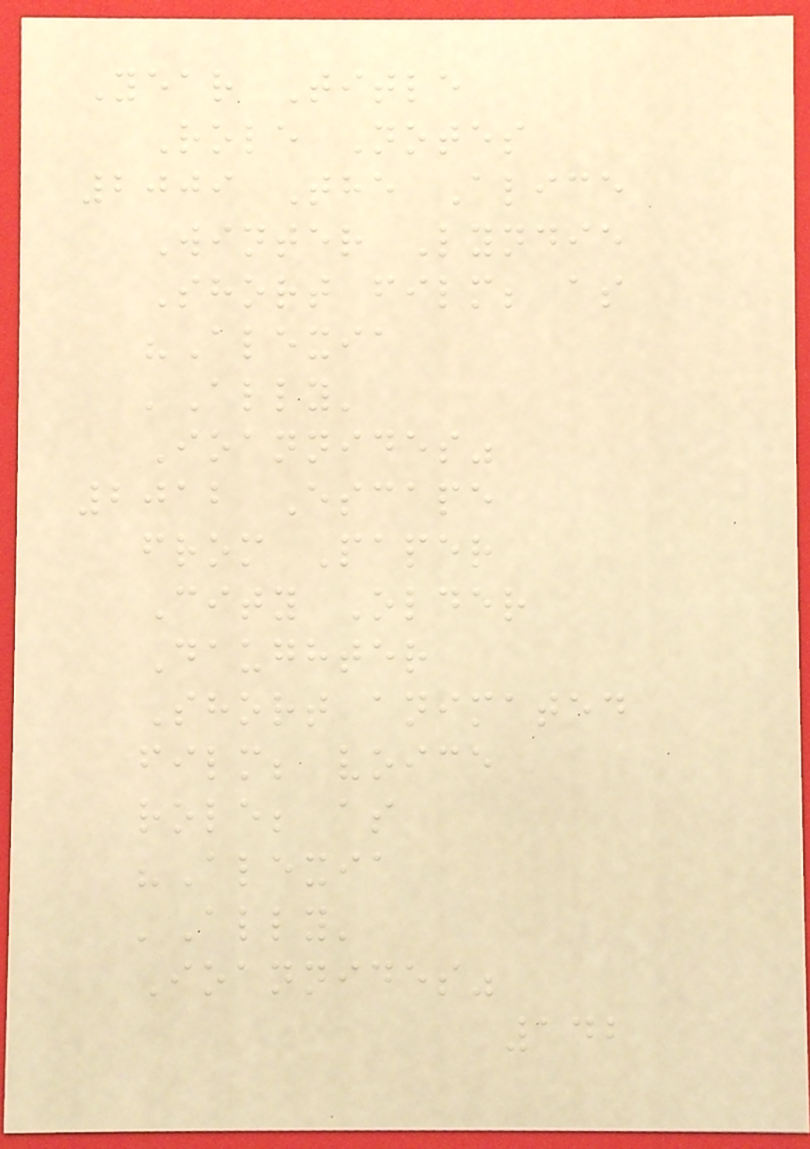Year Title
Role Notes
2009 The Alice
Winter Lyndie
Short film; as
"Alexia
'Ally'
Ioannides"
2012 Escape
from Paper
City Older
Daughter
Short animated
film; voice
role; as
"Alexia
'Ally'
Ioannides"
142
